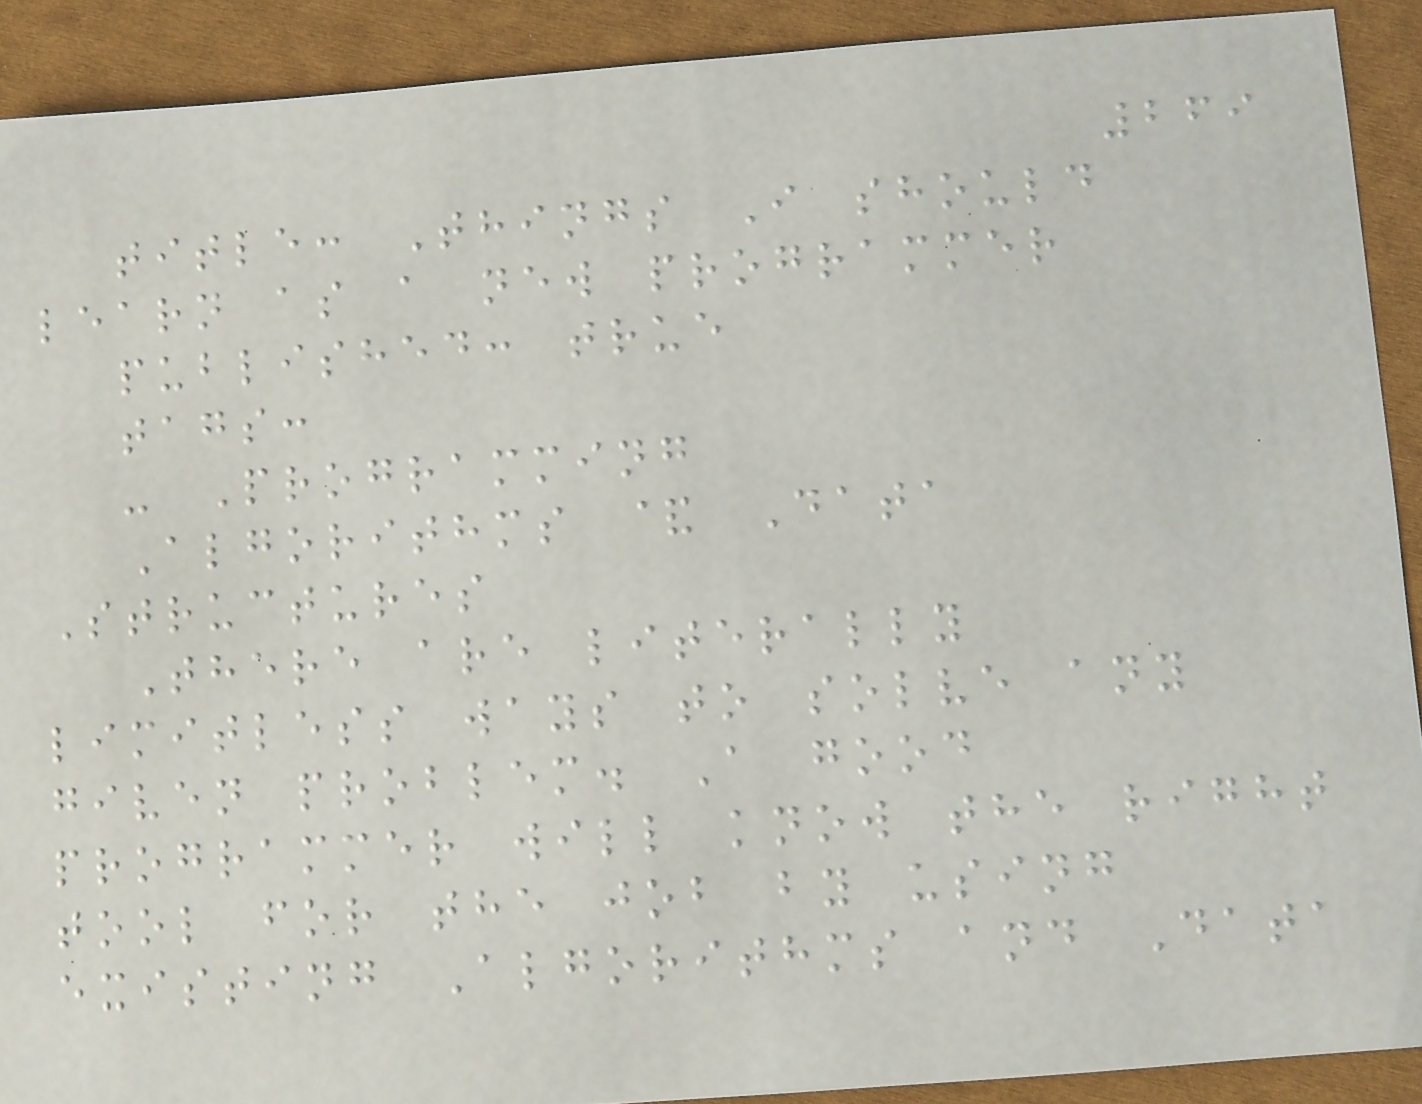269
title: Things I should
learn as a new programmer
published: true
tags:
- Programming
Algorithms & Data
Structures
There are literally
limitless ways to solve any
given problem. A good
programmer will know the right
tool for the job by using
existing Algorithms and Data
